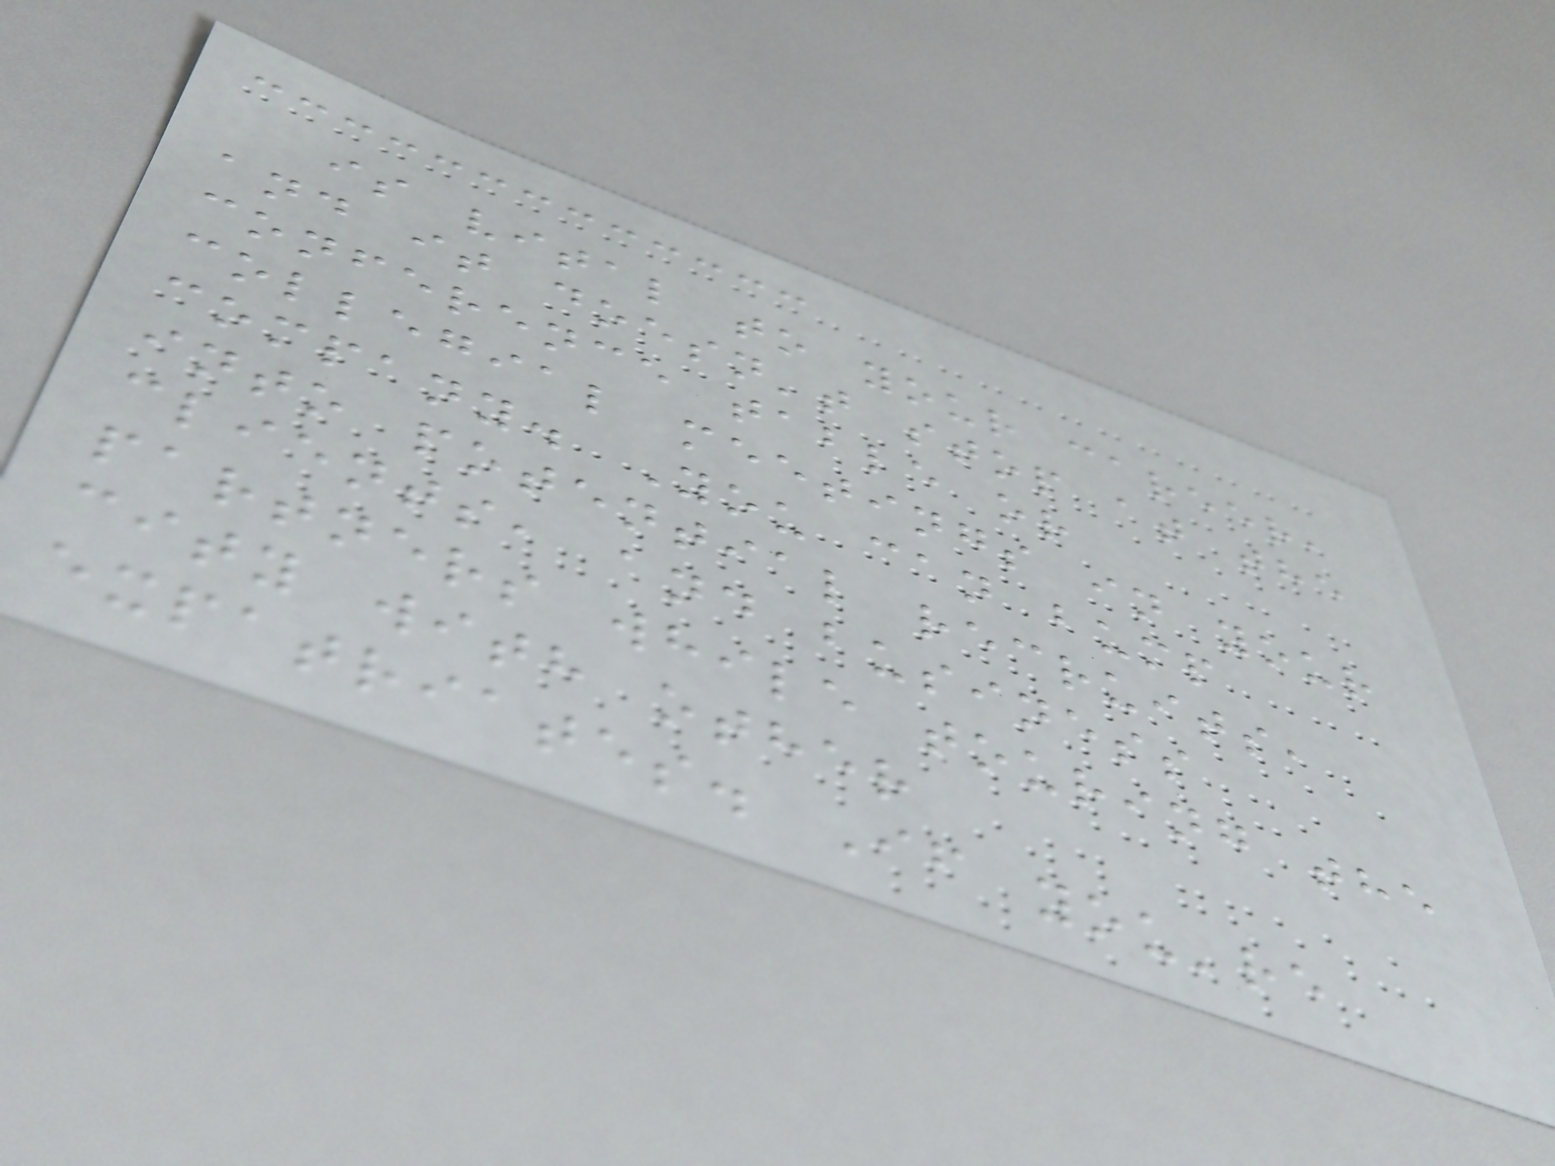is vital to your career,
and it doesn't stop at the
conference table or
collegial meetings in your
company. You can bump
into potential recruits,
clients, and business
partners while touring the
city with other
expatriates. If you're
